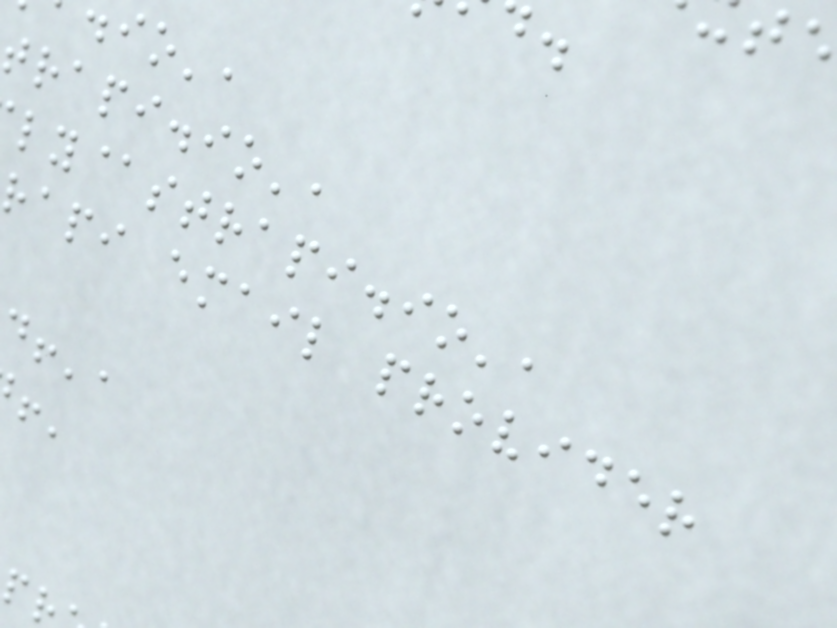trapi.io',
ly@strapi.io',
rapi email provider
